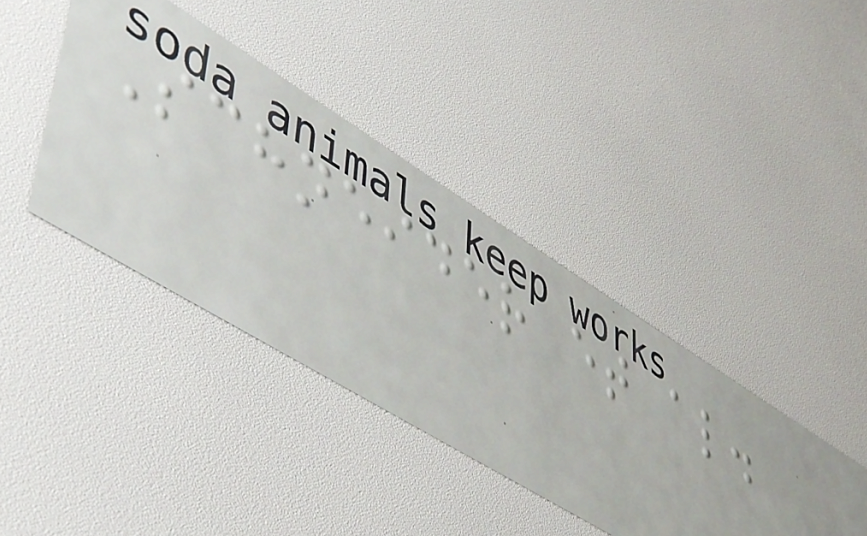Schneider et al.
